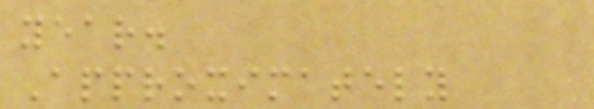year.
Approximately
